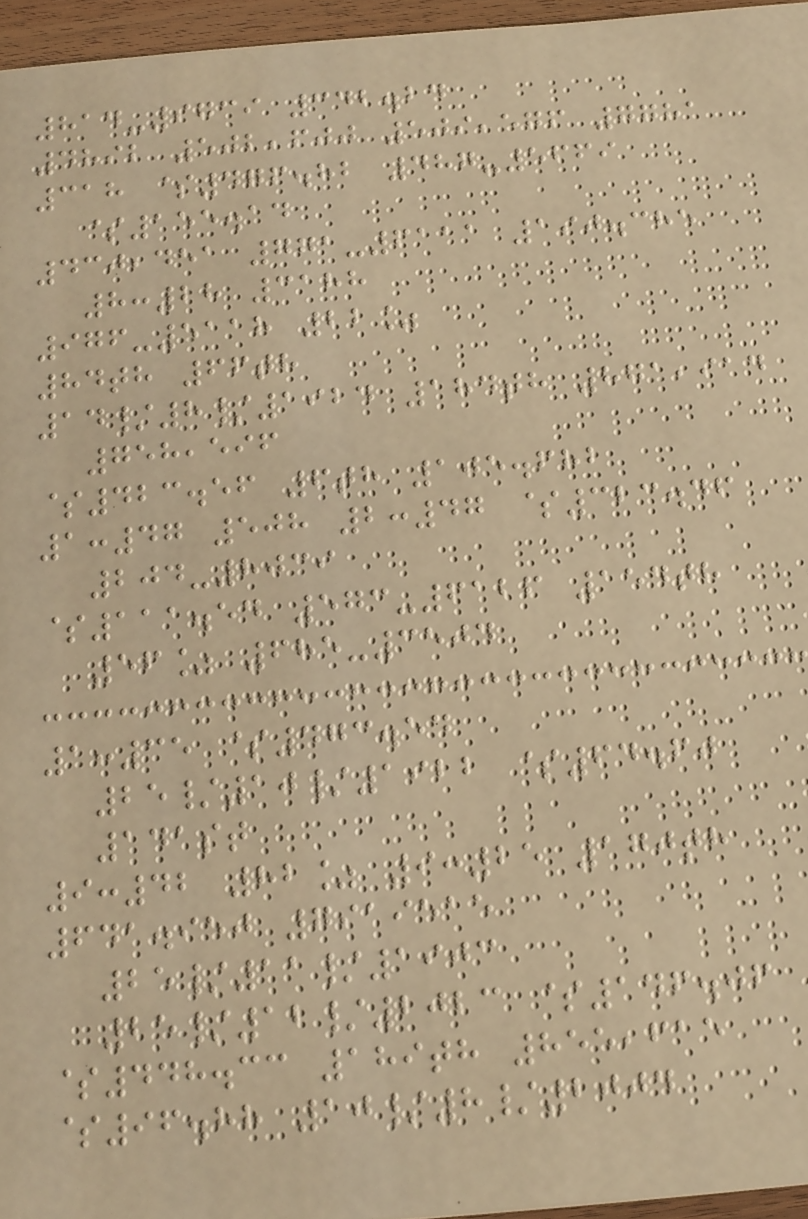814-9739 342.24
4892 502,600 509,576 7781
318 $476.82 487-5669
$155.14
430,451 771-6111 190.385
8:28 3188
976-5118 22%
84th 66th
14/8/1924 184th 871,914
758,596
$423.56 6th 105.682
1:47 508 2:47 $323.46
204-8039
$111.54 573-6126 154th
56% 685-3504
1:35 $473.54
25/10/1922 $64.60
141st
9:42 82% 9:25 170th
641.950 7919515
25/11/1903
25/12/2023 $146.06
$448.33 189th 855,615
$96.88 10/8/2004
